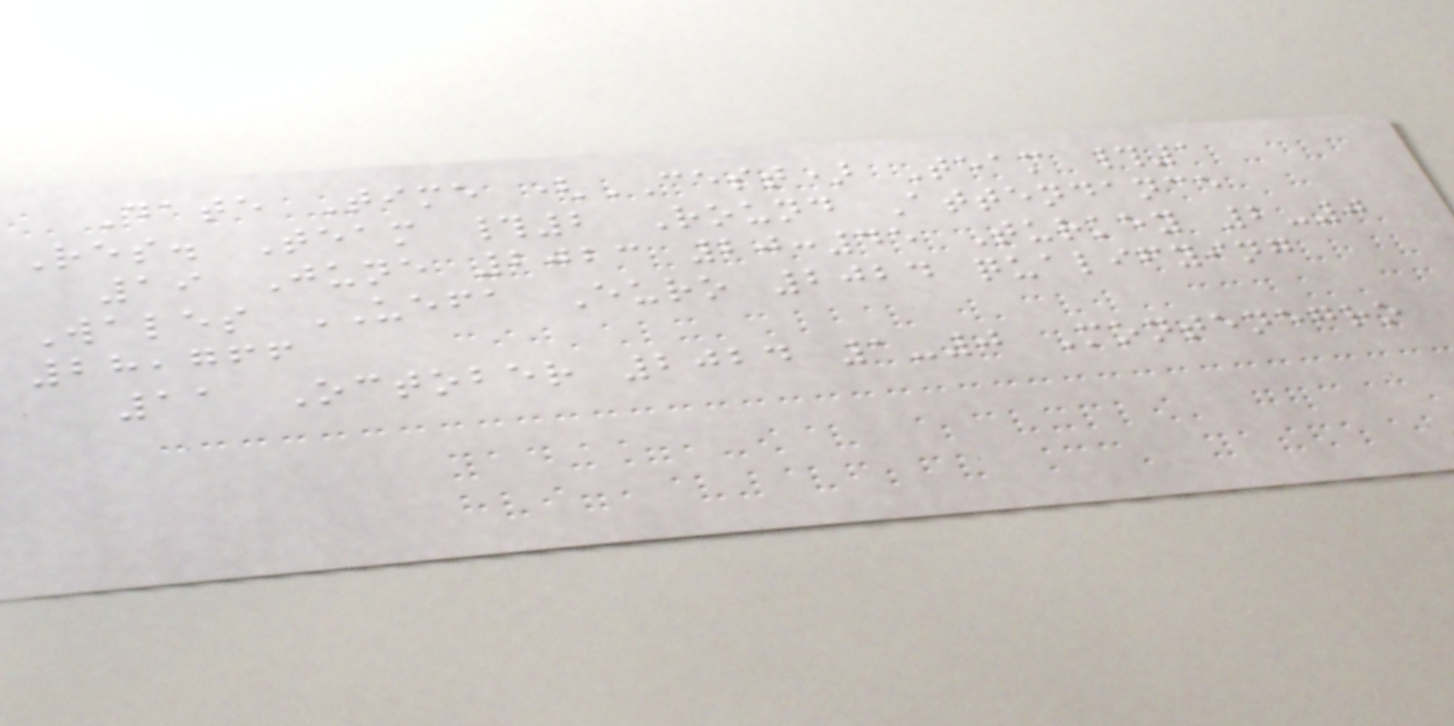Date Time (CEST) Team #1
Res. Team #2 Round Attendance
19 June 2023 20:45 Turkey 2-0
Wales UEFA Euro 2024 qualifying
28,766
11 October 2024 1-0 Montenegro
